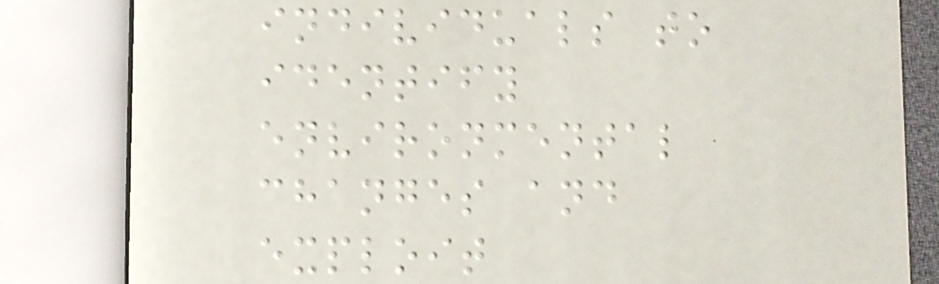individuals to
identify
environmental
changes and
exploit
